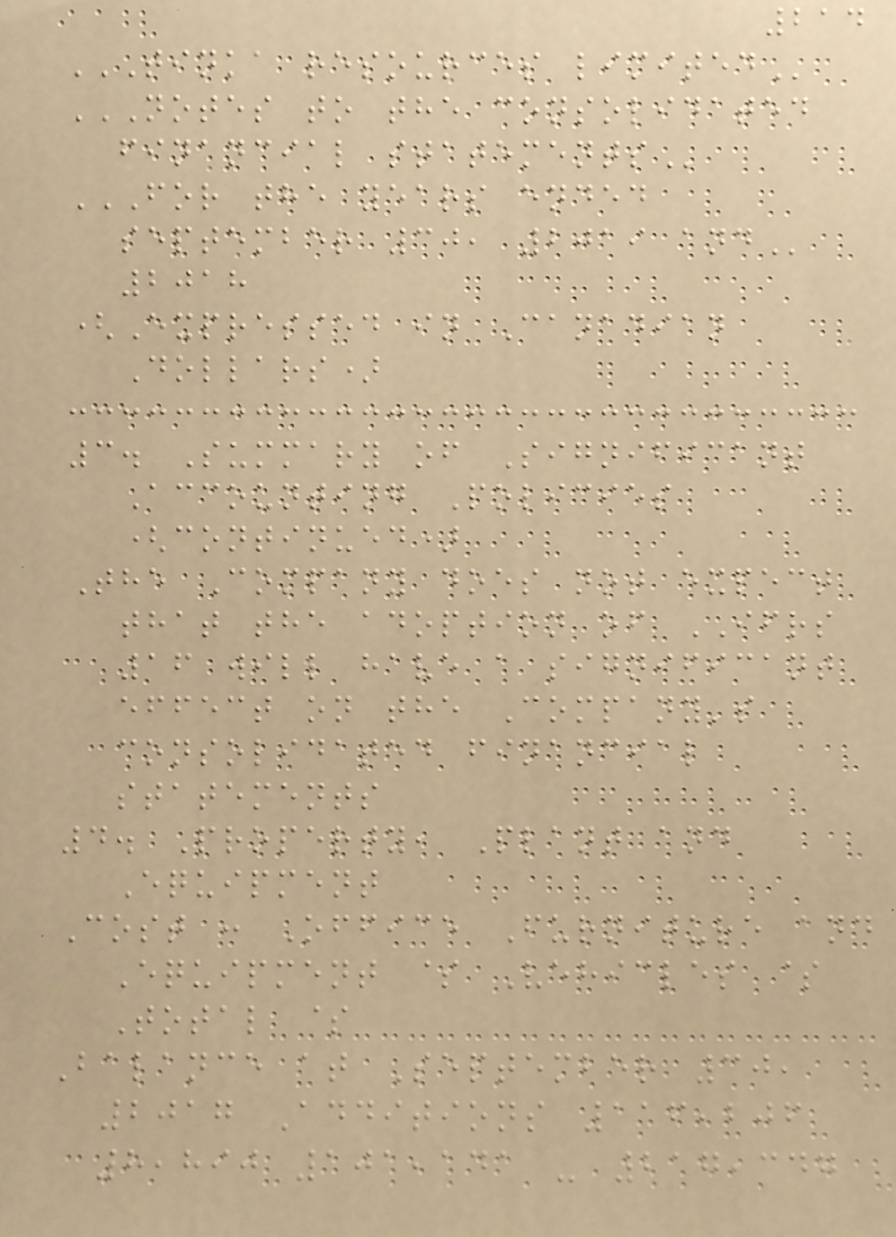214
TINKA RESOURCES LIMITED
NOTES TO THE CONSOLIDATED
FINANCIAL STATEMENTS
FOR THE YEARS ENDED
SEPTEMBER 30, 2019 AND
2018
(Expressed in Canadian
Dollars)
3. Summary of Significant
Accounting Policies
(continued)
The Company does not expect
that the adoption of IFRS
16 will have a significant
effect on the Company's
consolidated financial
statements
4. Property, Plant and
Equipment
Cost : Office Furniture and
Equipment $ Vehicles $
Total $
Balance at September 30,
2017 Additions 116,206
8,890 101,141 - 217,347
